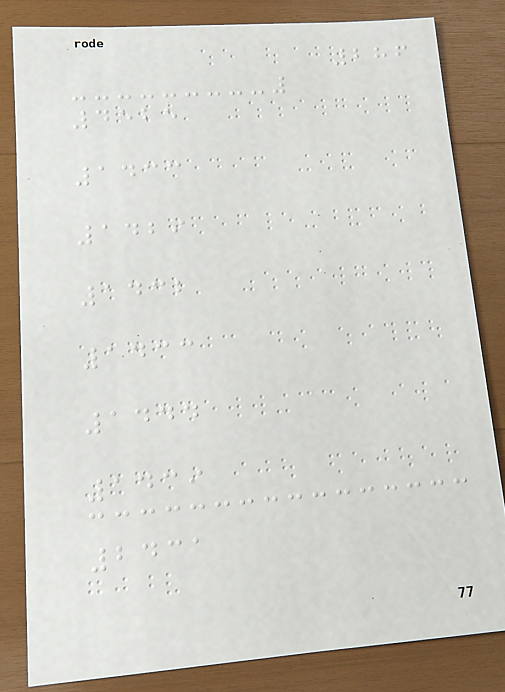286
4525
1433
1429
1432
1433
1444
1439
2431
